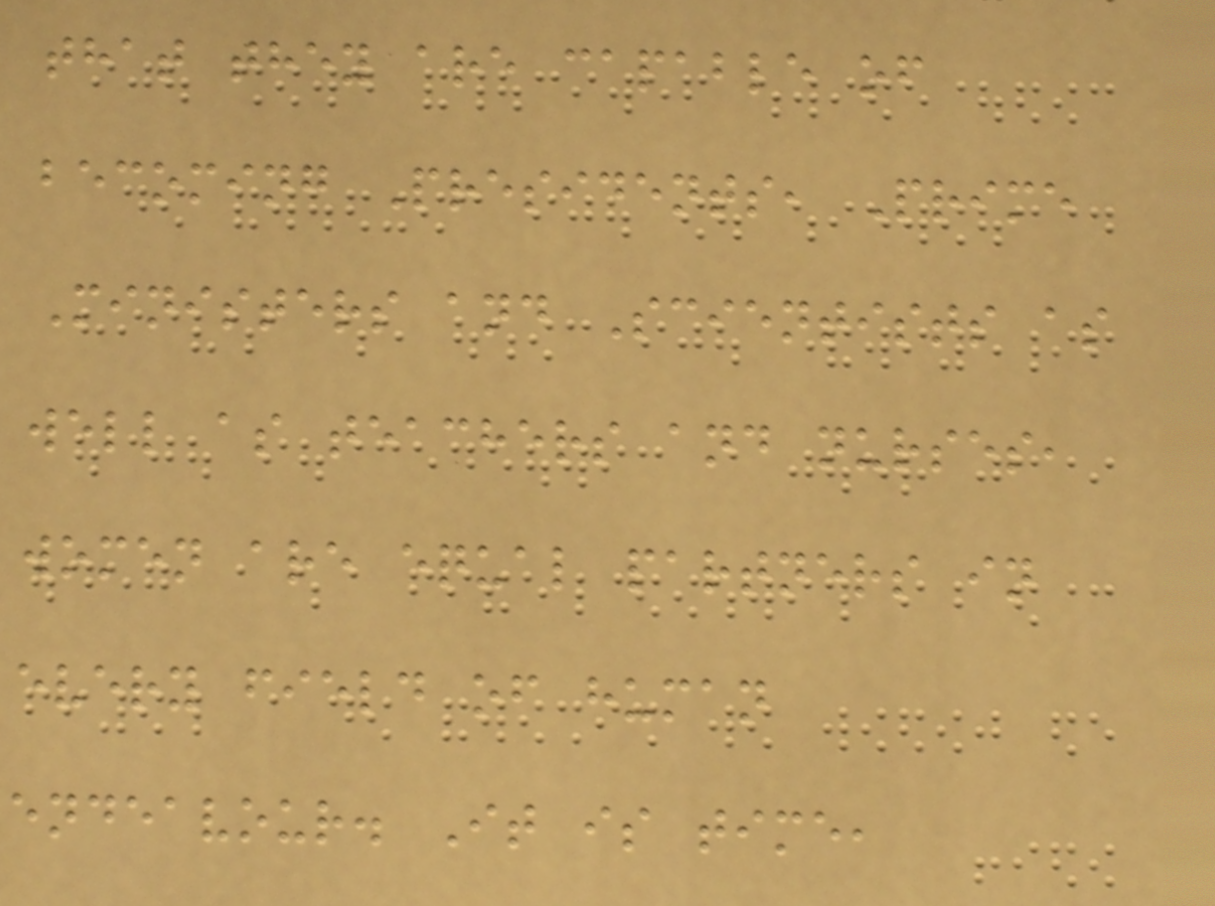that they are capable of
becoming Presidents, Prime
Ministers and Scientists as
well as teachers and nurses,
women are equal partners in
every field of human
endeavour. It is time,
